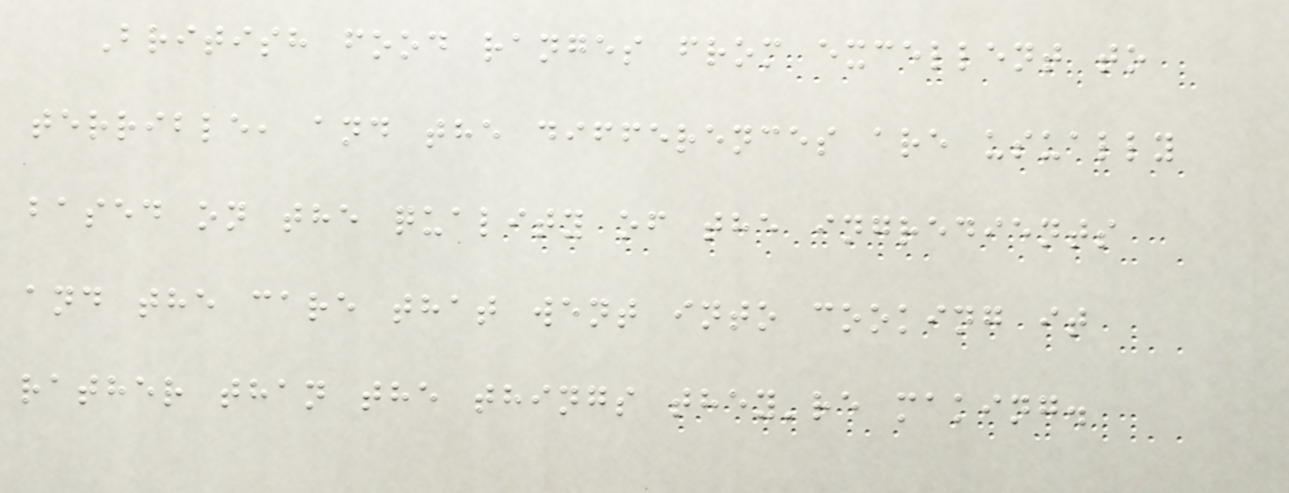British food ranges from excellent to
terrible, and the differences are usually
based on the quality of the ingredients
and the care that went into cooking it
rather than the things they're making.
